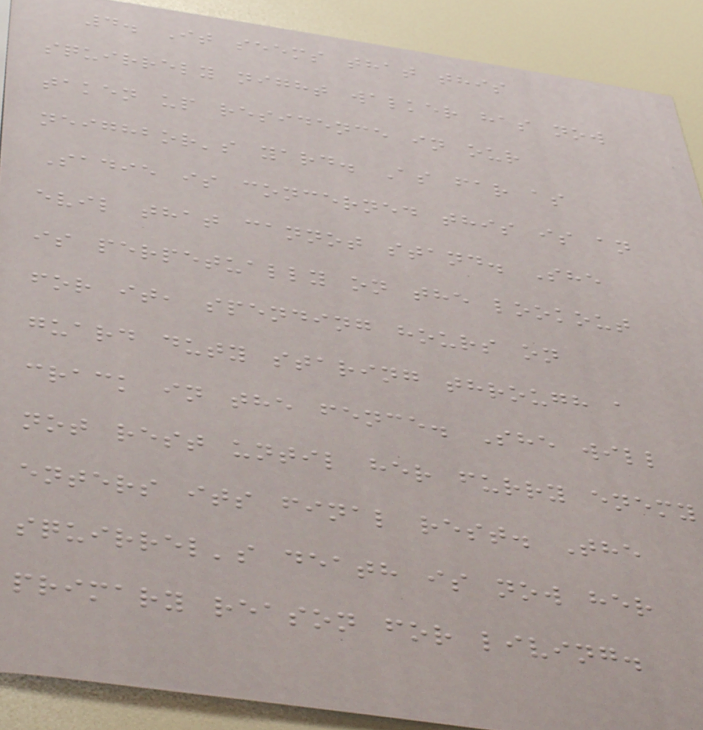4. It seems that this
squirrely night walker has now
taken up residence in our
neighbor's yard. As far as
Sadie is concerned this is an
evil that cannot stand. She
is perpetually on the lookout
for it, spending hours on
guard duty staring through a
crack in the fence. She will
not rest until her furry enemy
enters its final rest. The
squirrel's death is now her
primary reason for living.
